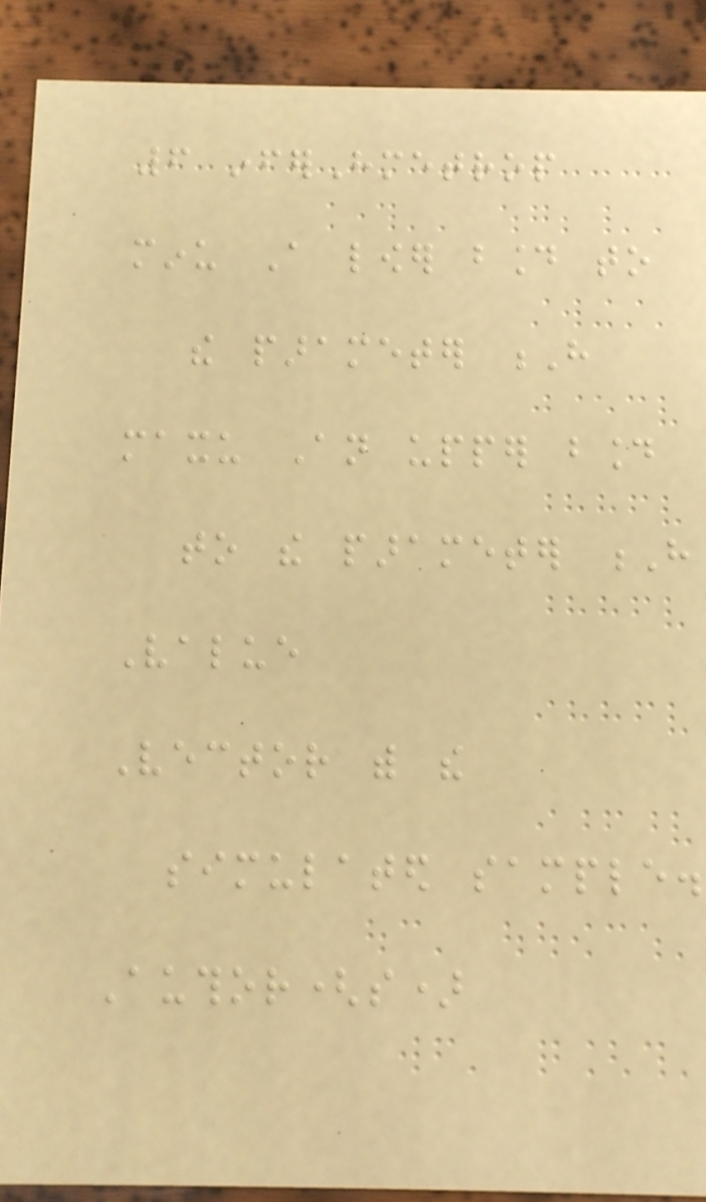6 inferHmetrop
minu A lower bound to
the parameter H
maxu An upper bound
to the parameter H
Value
Vector with the
simulated sample.
Author(s)
